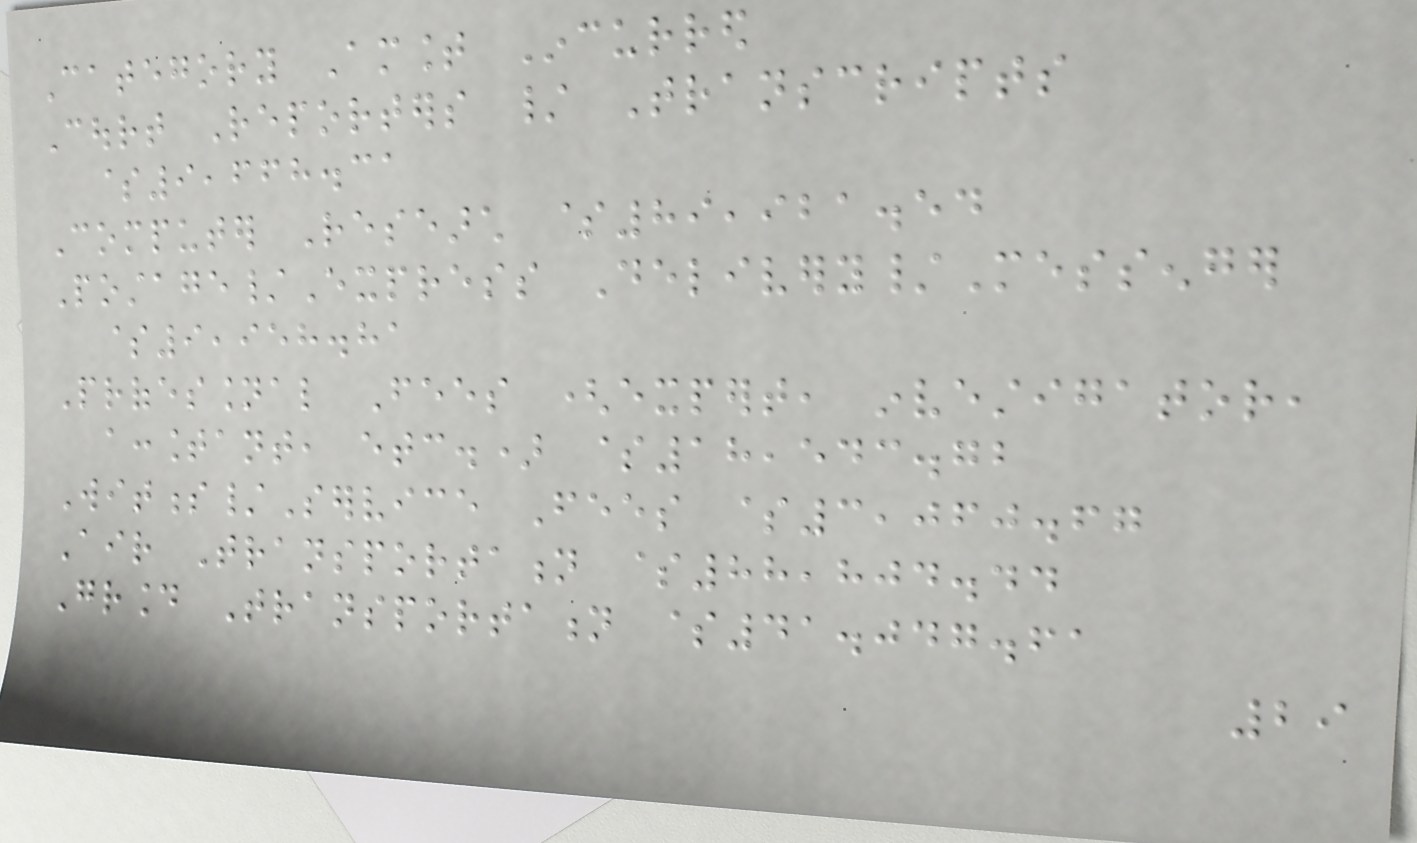Category Amount Incurred
Court Reporters / Transcripts
$9,668.31
Computer Research $89,921.54
Postage/Express Delivery/Messenger
$9,958.81
Professional Fees (expert, investigator,
accountant, etc.) $18,543.72
Witness/Service Fees $3,060.67
Air Transportation $88,804.44
Ground Transportation $41.047.61
29
